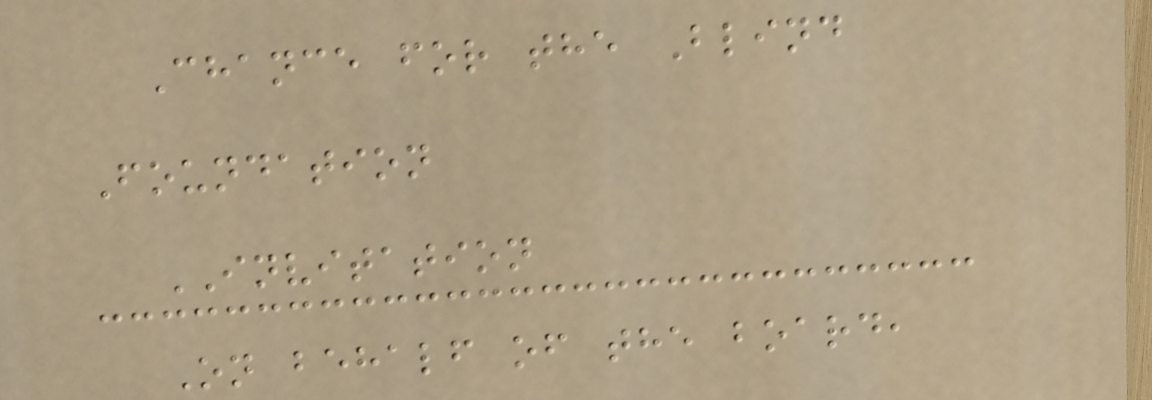Chance for the Blind
Foundation
INVITATION
On behalf of the board,
